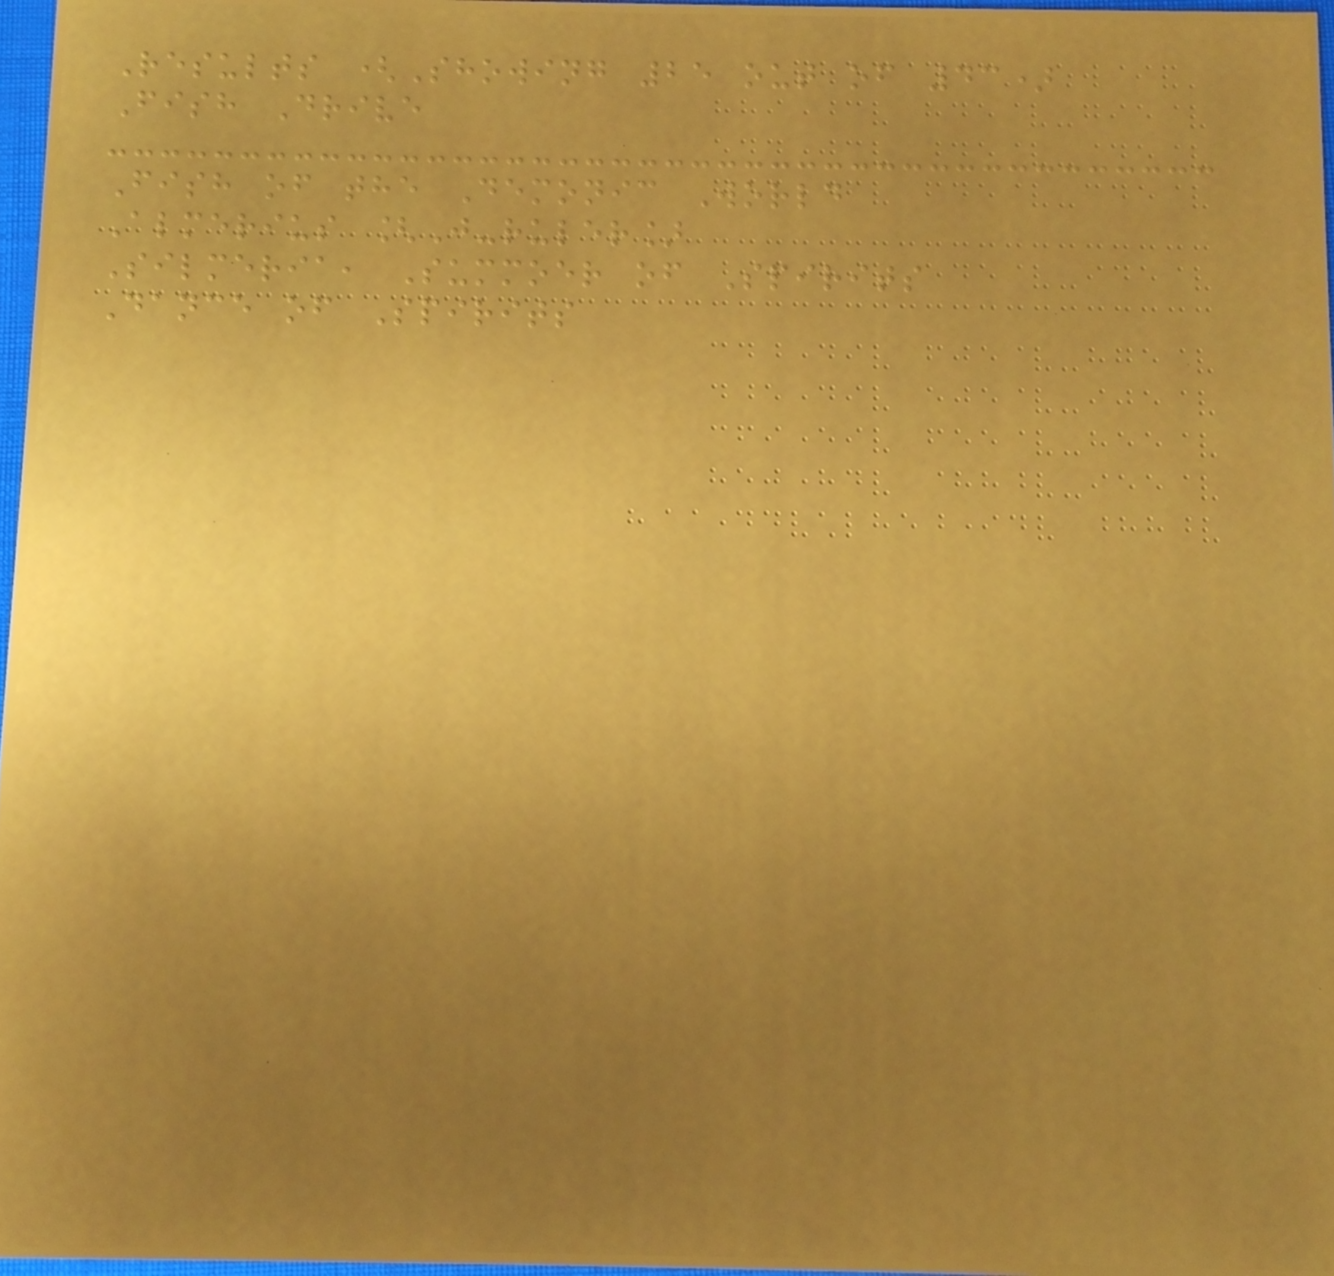Results (Showing 25 out of 43)
Fish Drive
Fish of the Demonic World
Almerius [J-ruler]
Silmeria, Summoer of Spirits
Dance of Spirits
